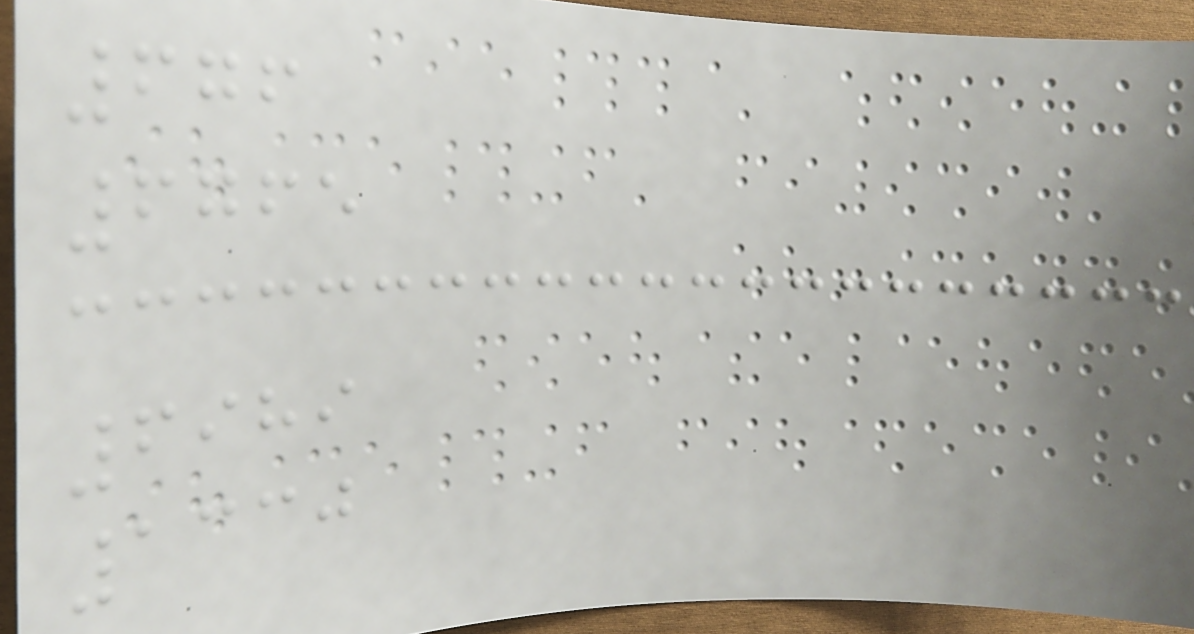676
6765
6989
1330
